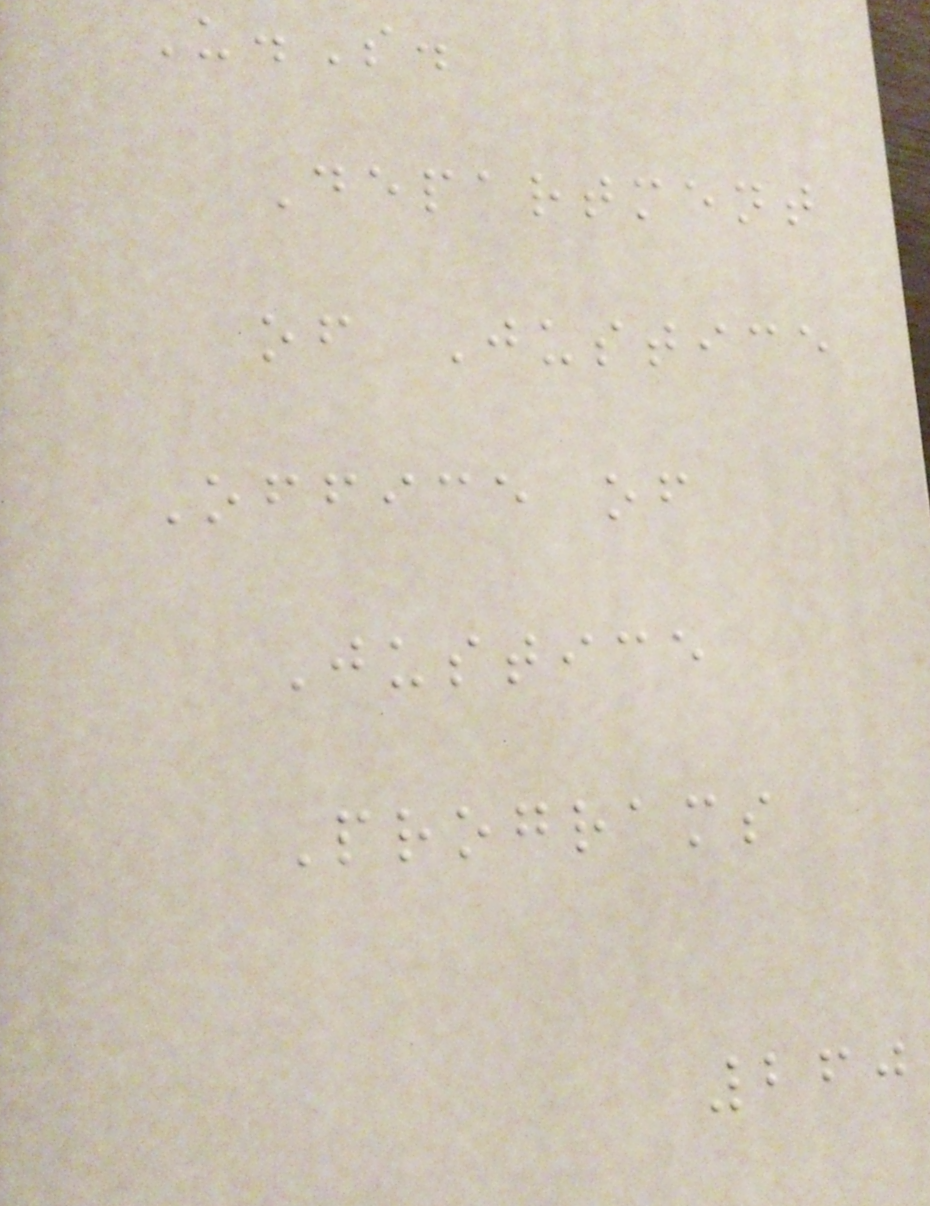U.S.
Department
of Justice
Office of
Justice
Programs
260
